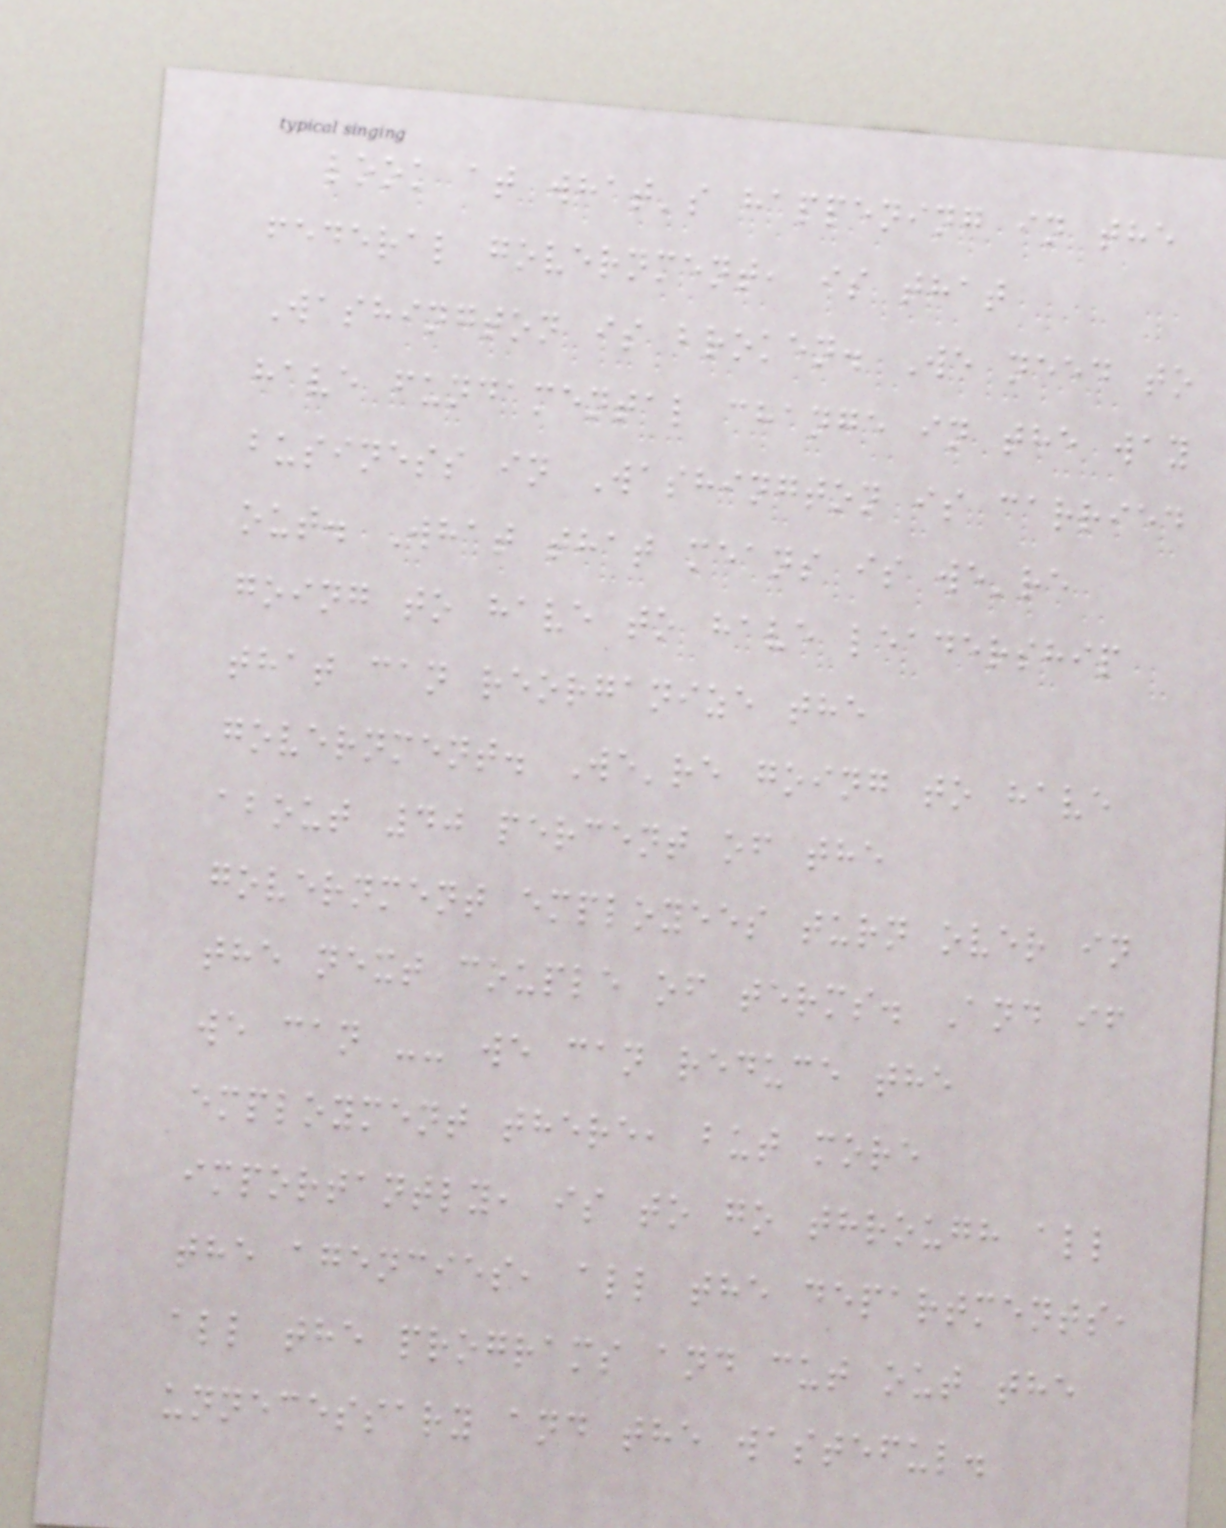look at what's happening in the
federal government, is that
Washington is broken. We need to
have fundamental change in the way
business in Washington is carried
out. What that means is we're
going to have to have leadership
that can reorganize the
government. We're going to have
about 40 percent of the
government employees turn over in
the next couple of terms. And if
we can -- we can reduce the
employment there, but more
importantly, is to go through all
the agencies, all the departments,
all the programs and cut out the
unnecessary and the wasteful.
